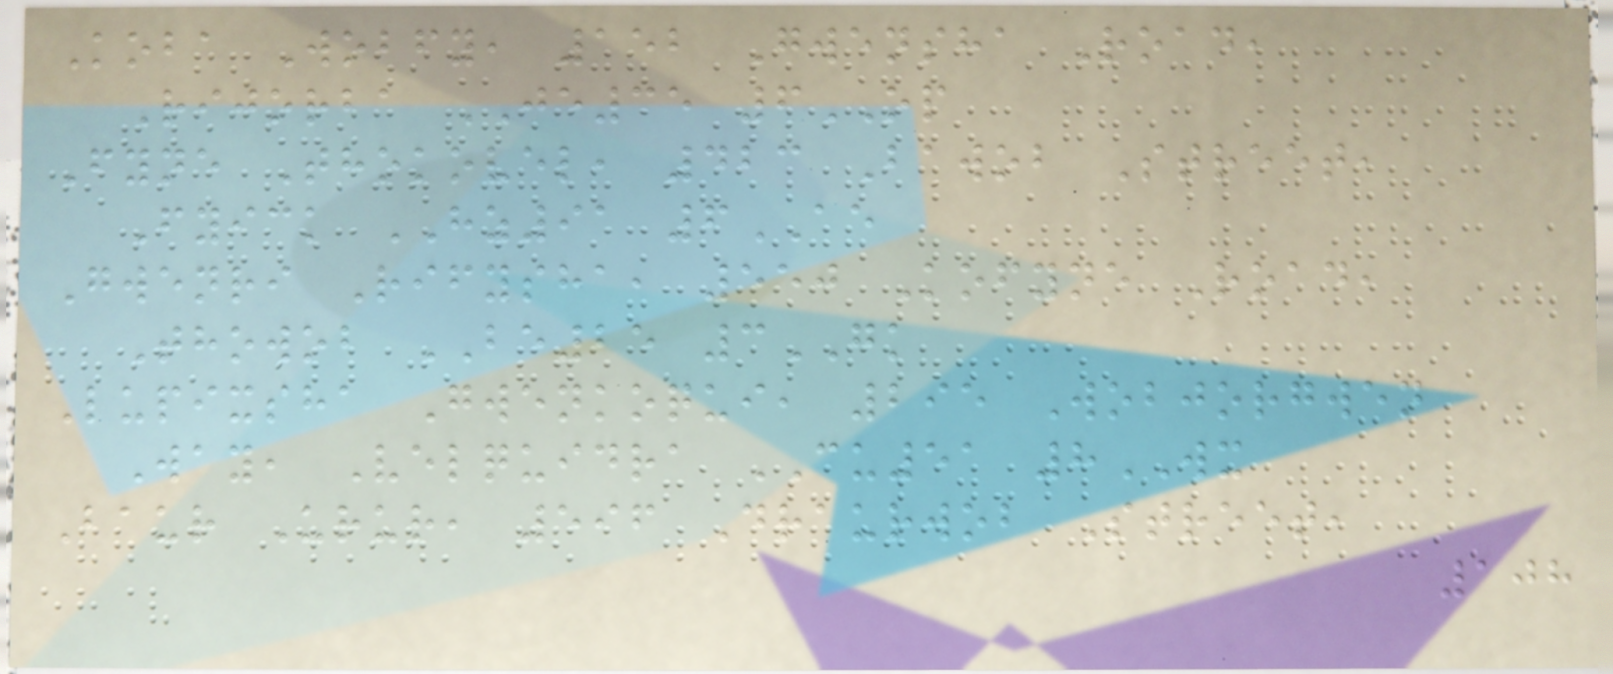Koba Wobfy, 152 Gwensha Road,
Rijorba JE35 6OP
Fyne Thokovel, 423 Bawob Street,
Fyick HZ91 6AE
Gwenri Rifysha, 550 Kofyne Road,
Thowob BE25 3GK
Lupixsha Gwenkoqui, 295 Wobjorgwen
Way, Velquidra CU51 8WX
Baur Urur, 596 Draurwob Street,
108
